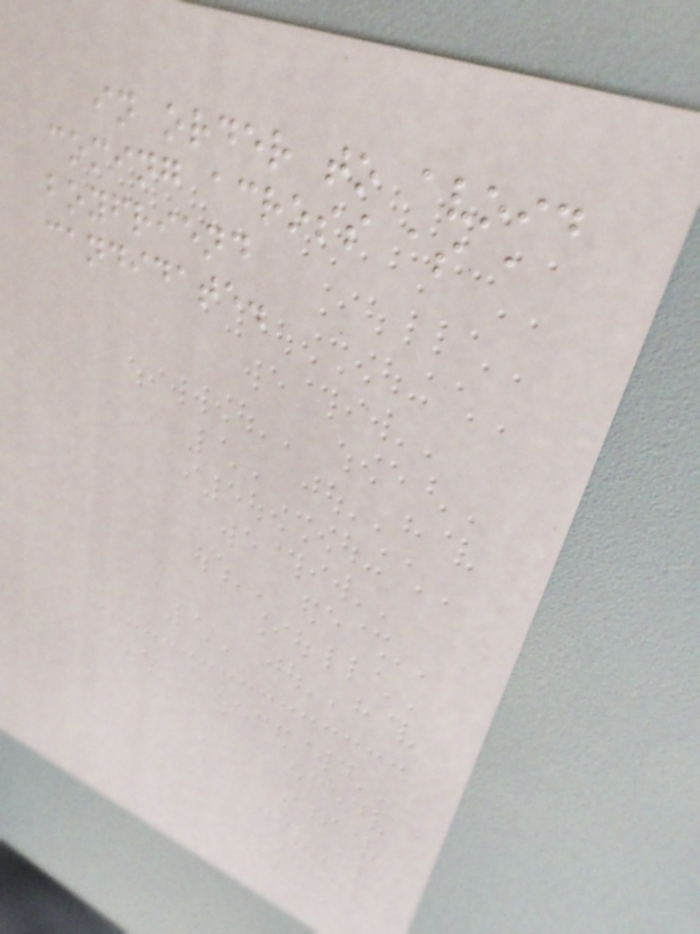in order to avoid
coming across as a
boyfriend
candidate.
